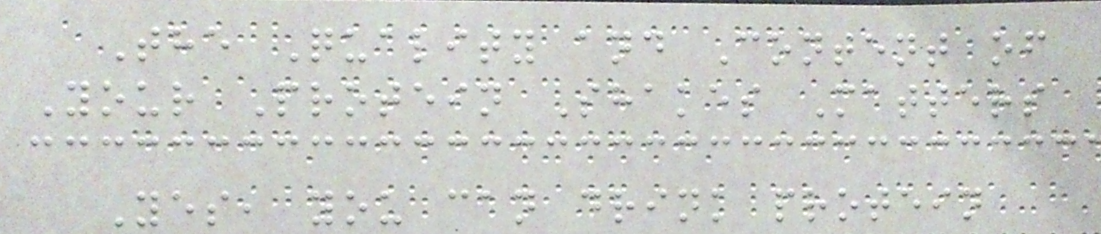The Quality and Content of
Your Protein Shakes Matters
Yes, you can drink protein
